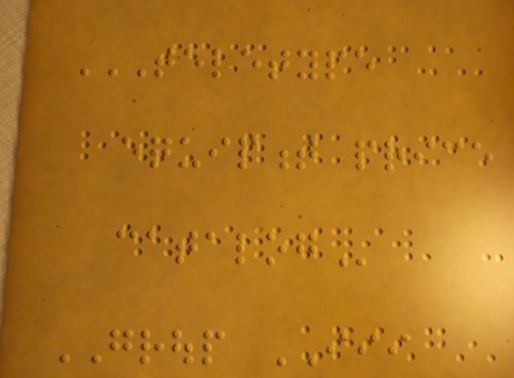TELETYPE
EQUIPMENT PRICE
CATALOG
GROUP III
